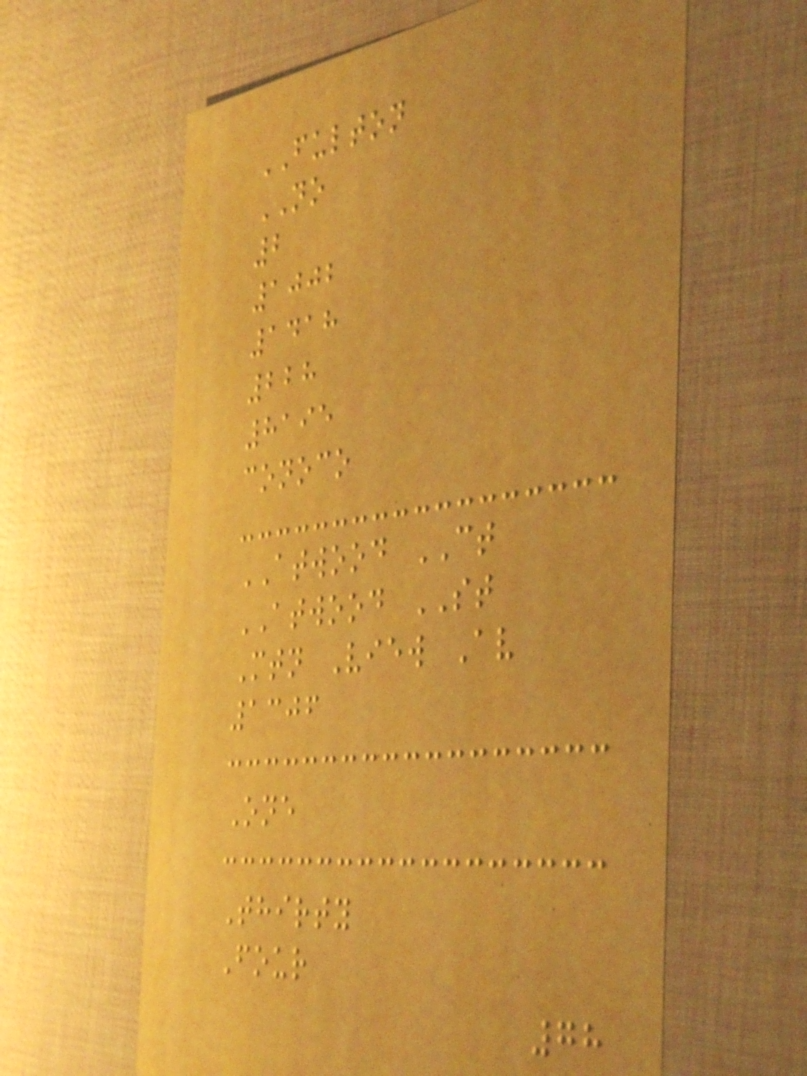FULTON
NO
2
1002
1418
228
8195
conoco
ATWOOD CT
ATWOOD ST
Mtn View Av
1306
One
Thirty
Four
78
